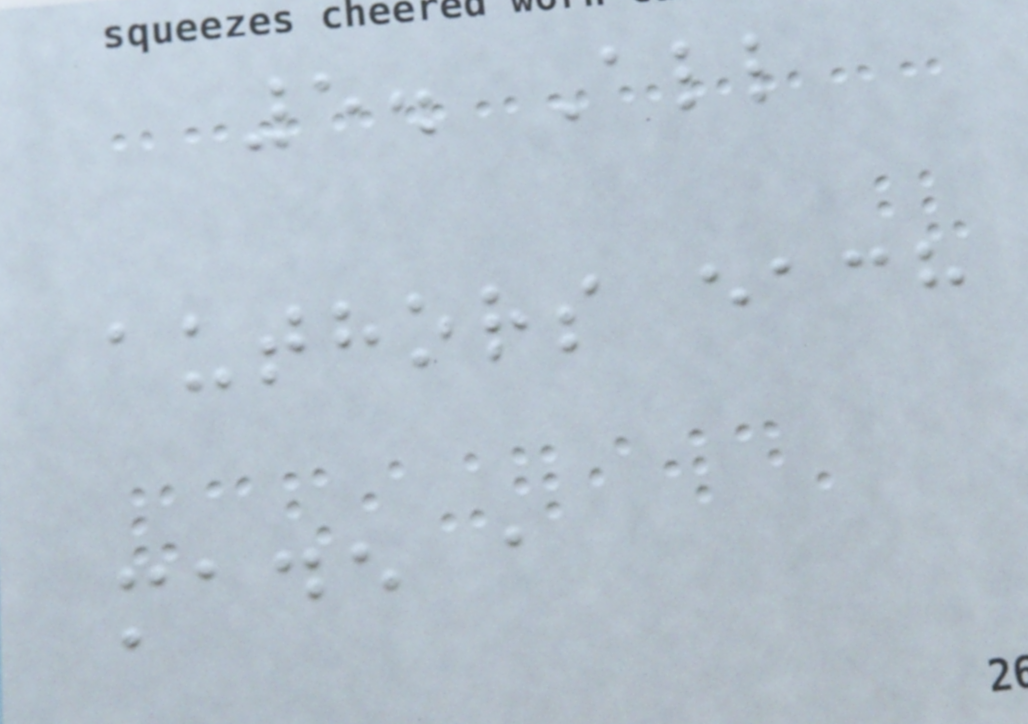5. All
authors each
made a
